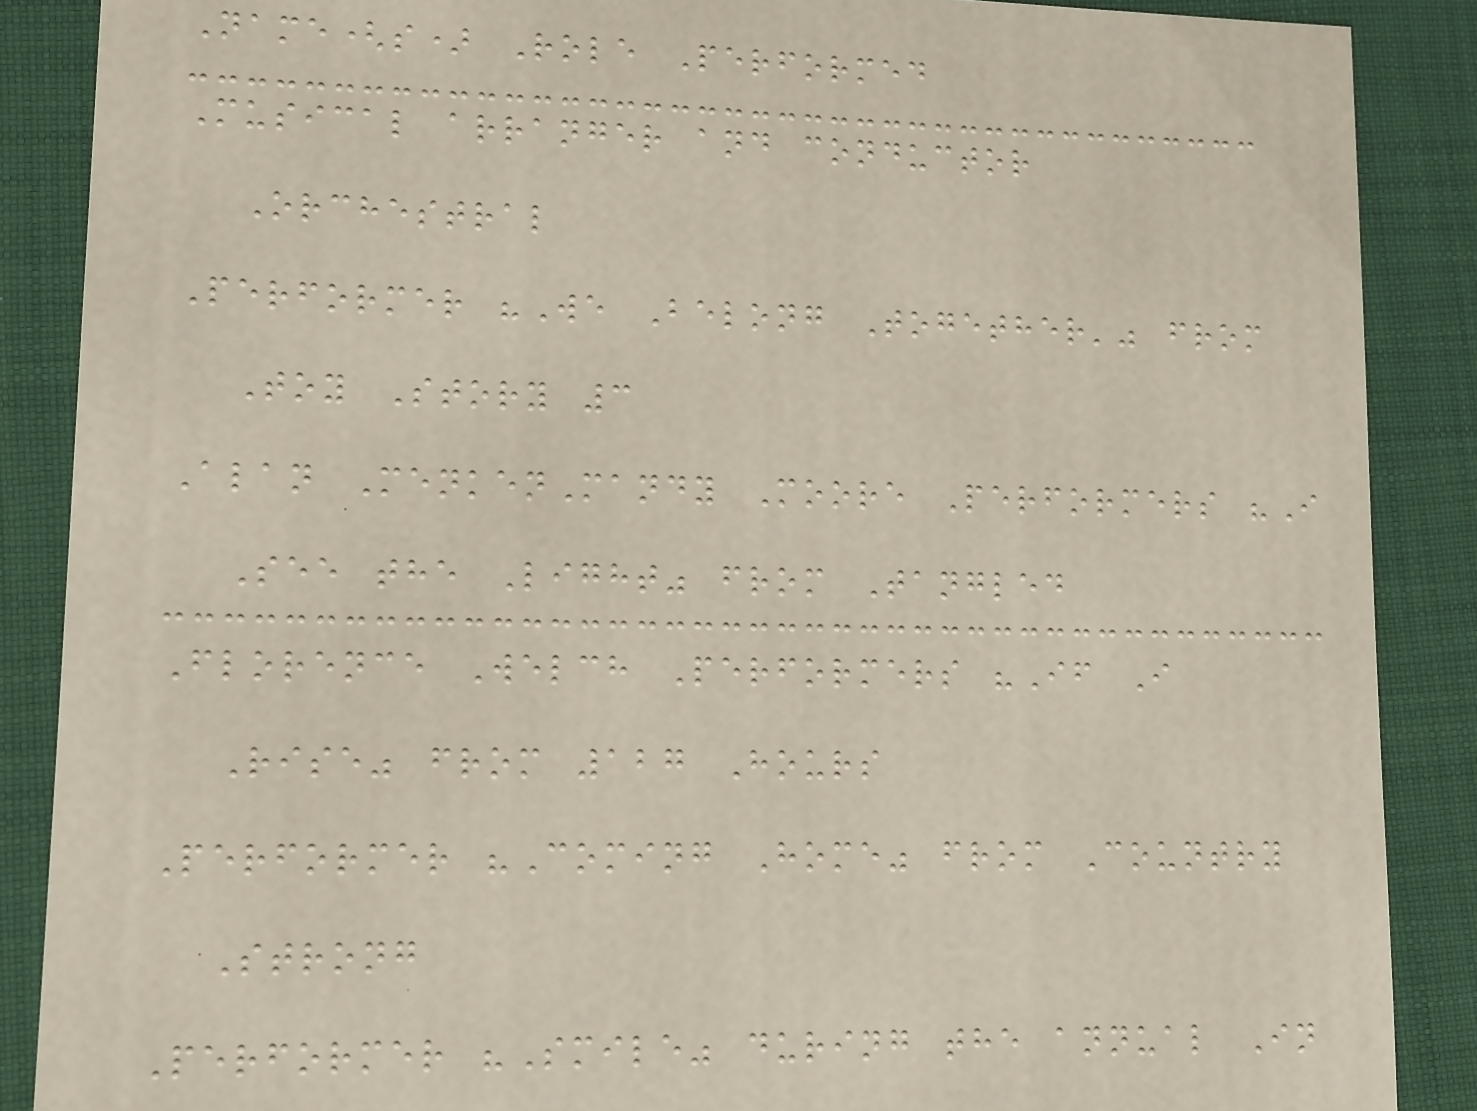Name(s) Role Performed
Musical arranger and conductor
Orchestral
Performer "We Belong Together'" from
Toy Story 3
Alan MenkenMandy Moore Performers "I
See the Light" from Tangled
Florence Welch Performers "If I
Rise" from 127 Hours
Performer "Coming Home" from Country
Strong
Performer "Smile" during the annual In
